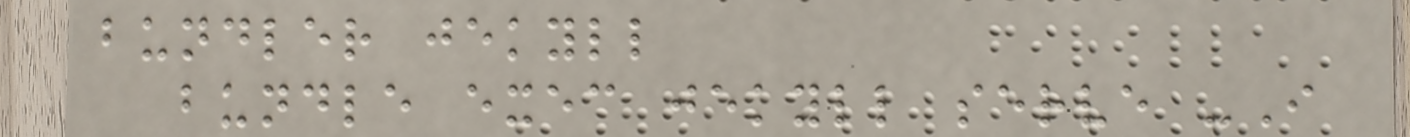bundler jekyll
bundle exec jekyll serve -I
